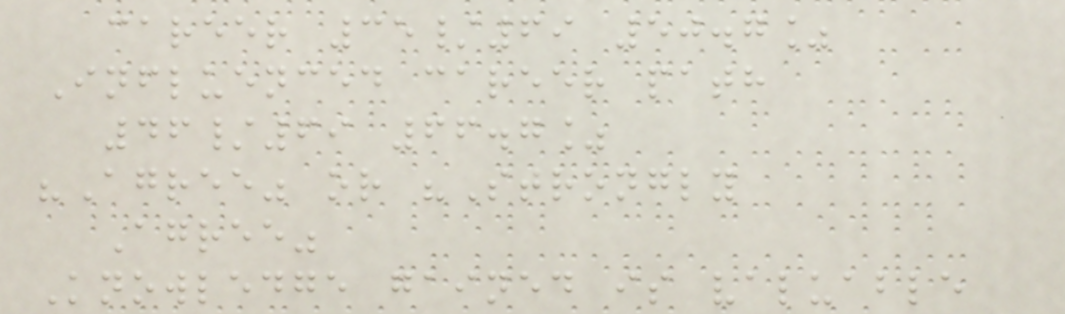career 35/69 50.7%
Influenced career path
46/69 66.7%
"Agree" or "Strongly
Agree"
Knowledge gained is valuable
